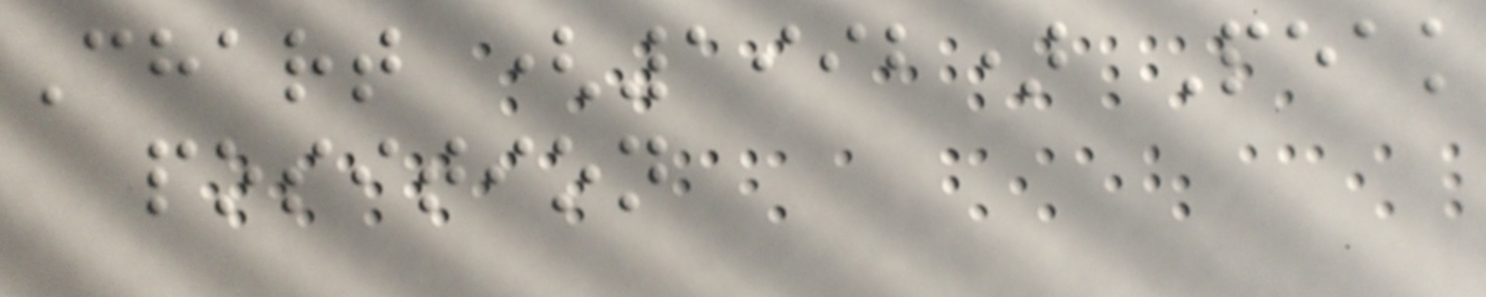Chart (1992) Peak
position
